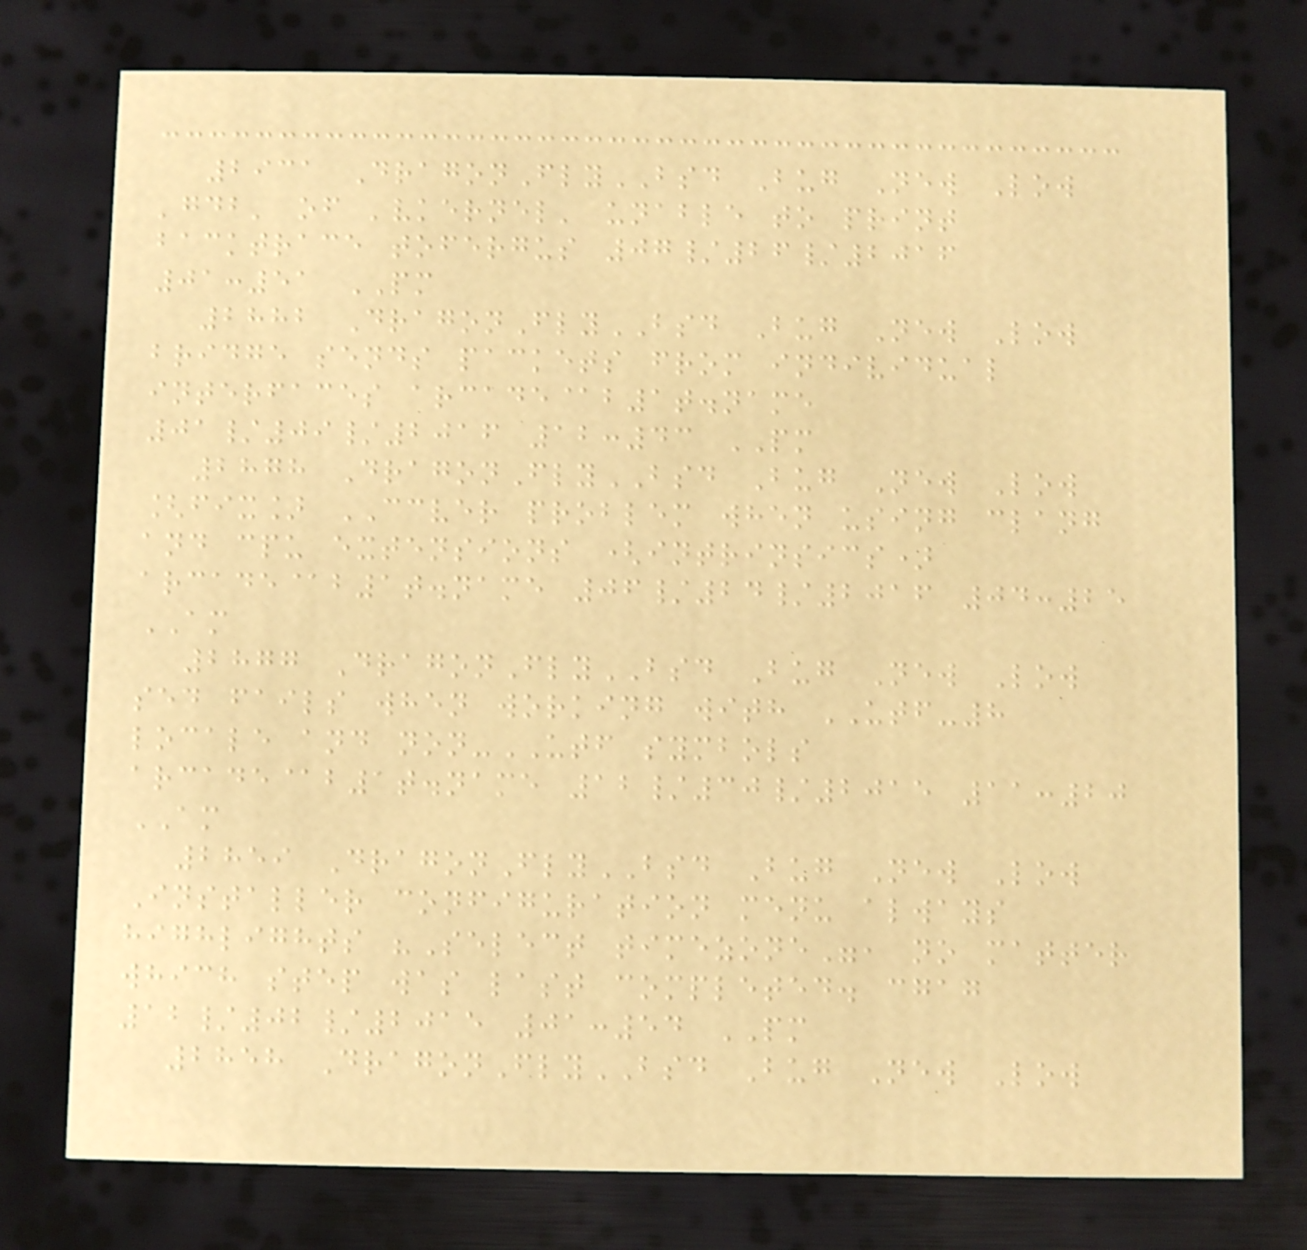2931 DragonFlyBSD Bug New Low
'gdb' of 'vkernel' unable to print
backtrace tofergus 07/26/2016
01:51 PM
2882 DragonFlyBSD Bug New Low
bridge sends packets from individual
interfaces arcade@b1t.name
01/09/2016 12:43 PM
2878 DragonFlyBSD Bug New Low
[fix] CCVER problem when using clang
and cpu extensions (intrinsics)
arcade@b1t.name 06/24/2016 04:25
AM
2877 DragonFlyBSD Bug New Low
sed fails when working with UTF-8
locale and non-UTF symbols
arcade@b1t.name 12/30/2015 11:20
AM
2859 DragonFlyBSD Bug New Low
Installer configuration menu always
highlights "Select timezone", no matter
which step was last completed. cgag
12/02/2015 01:54 PM
2858 DragonFlyBSD Bug New Low
